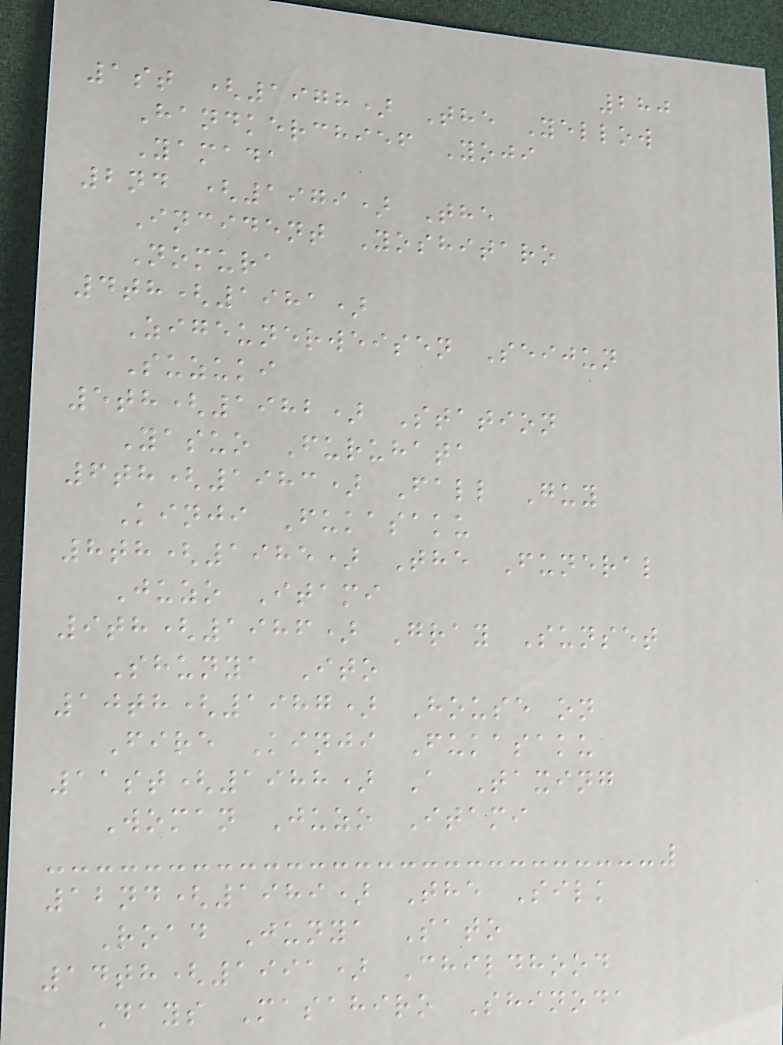280
1st (1978) The Yellow
Handkerchief Yoji
Yamada
2nd (1979) The
Incident Yoshitaro
Nomura
4th(1981)
Zigeunerweisen Seijun
Suzuki
5th(1982) Station
Yasuo Furuhata
6th(1983) Fall Guy
Kinji Fukasaku
8th(1985) The Funeral
Juzo Itami
9th(1986) Gray Sunset
Shunya Ito
10th(1987) House on
Fire Kinji Fukasaku
11st(1988) A Taxing
Woman Juzo Itami
12nd(1989) The Silk
Road Junya Sato
14th(1991) Childhood
Days Masahiro Shinoda
